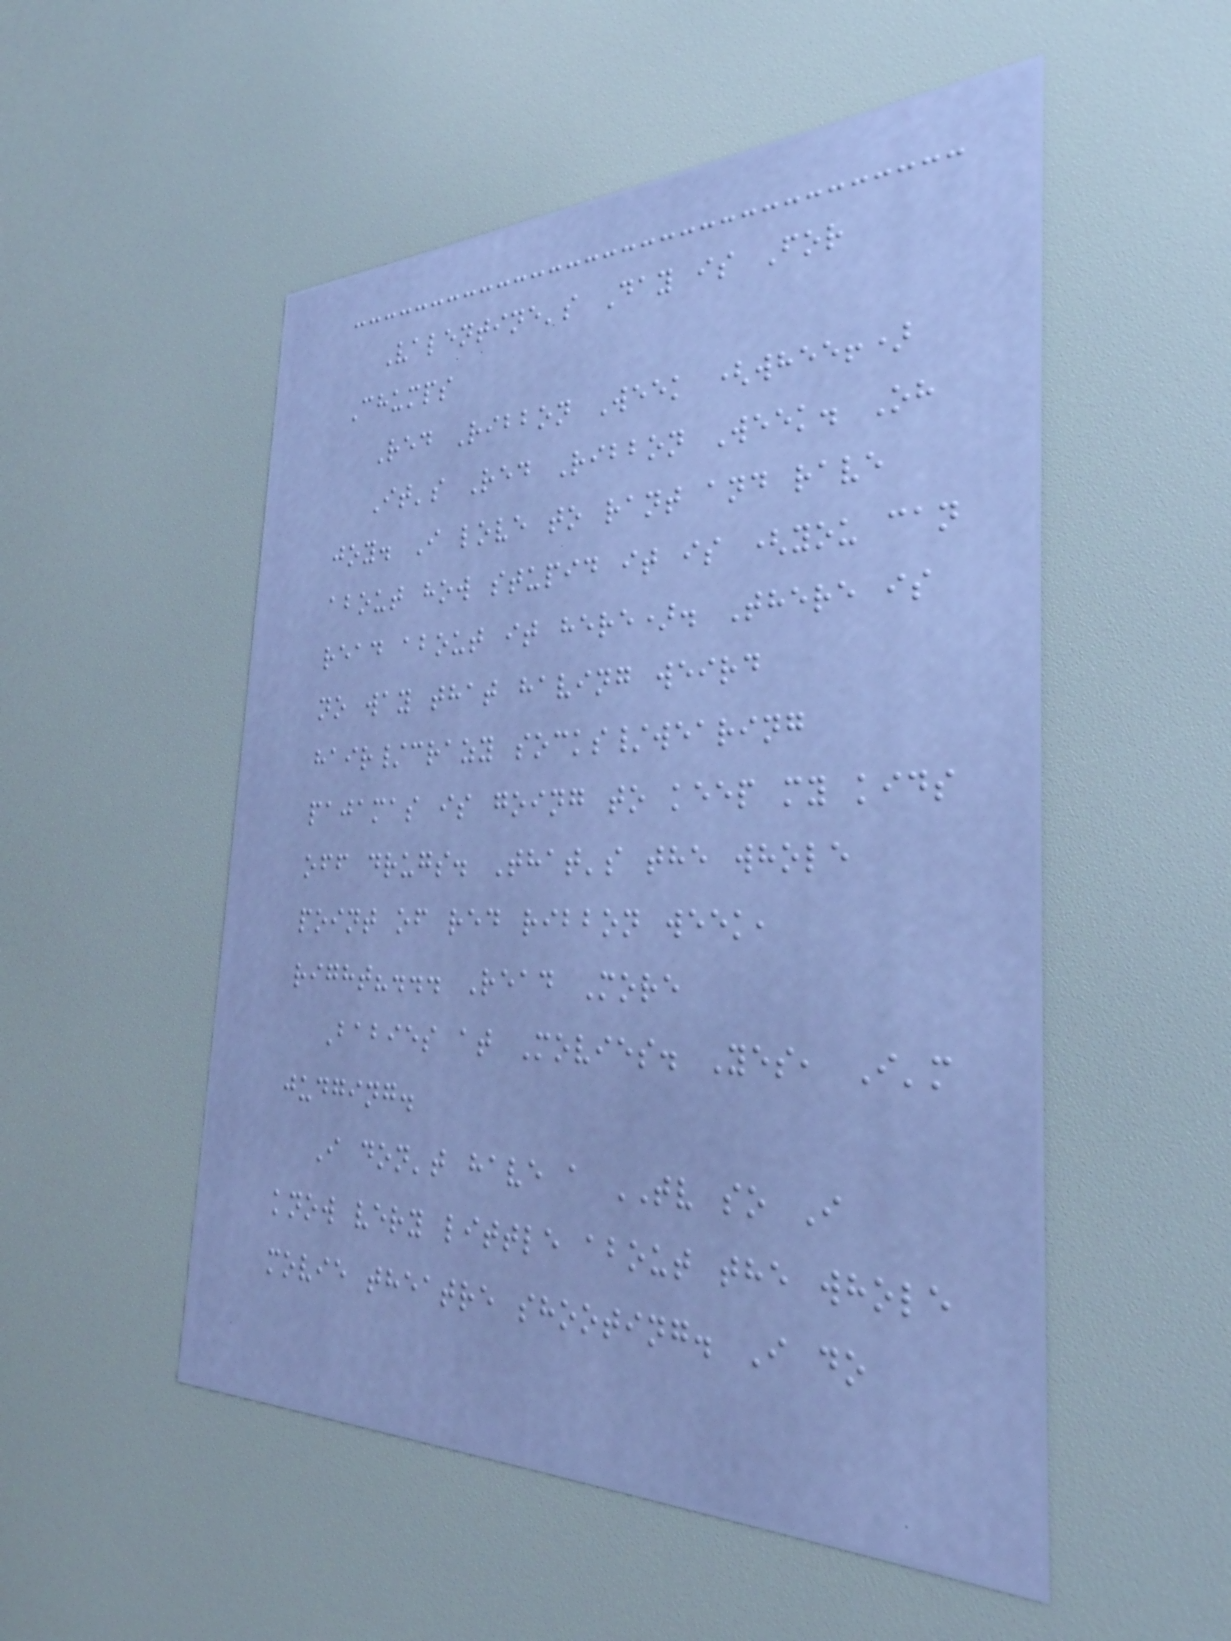Valentine's Day is For
Chumps
Red Ribbon Week (whee!)
It's Red Ribbon Week. Oh
joy. I love to rant and rave
about how stupid it is (you can
read about it here). There is
no way that having weird
hair/crazy socks/wearing
pajamas is going to keep my kids
off drugs. That's the whole
point of red ribbon week,
right?... Read More
Babies at Movies. Yes, I'm
judging.
I don't have a TV so I
know very little about the whole
movie theatre shooting. I do
